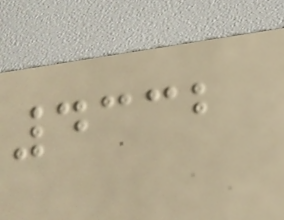4332
